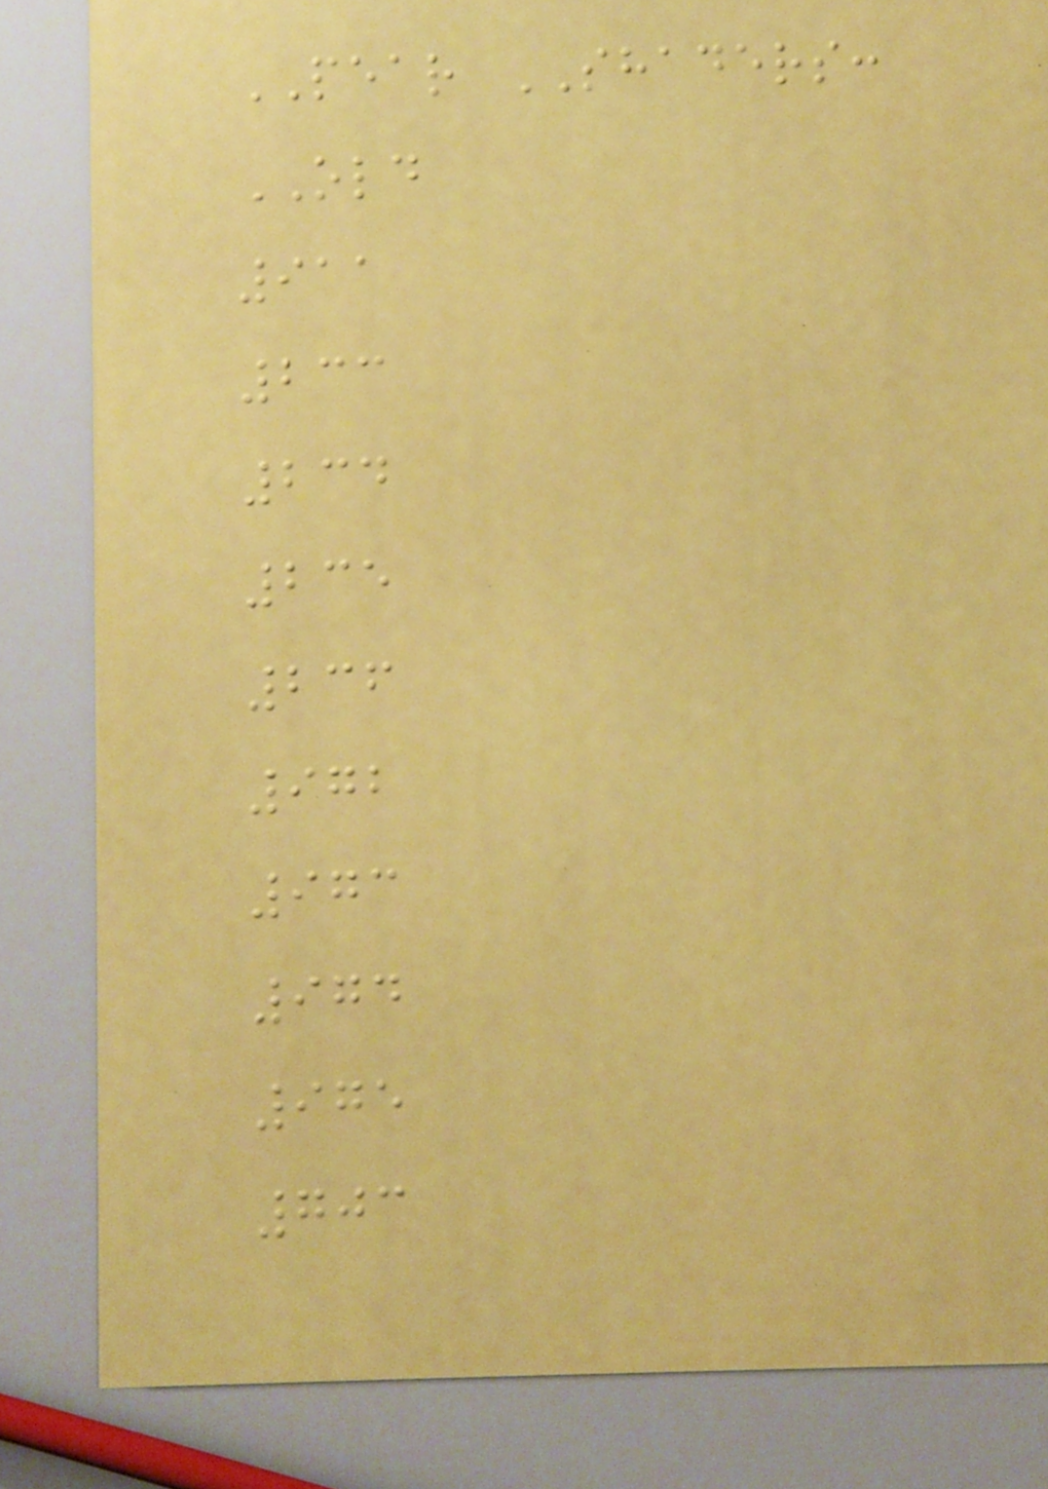PEAR SHADERS:
OLD
911
233
234
235
236
972
973
974
975
703
